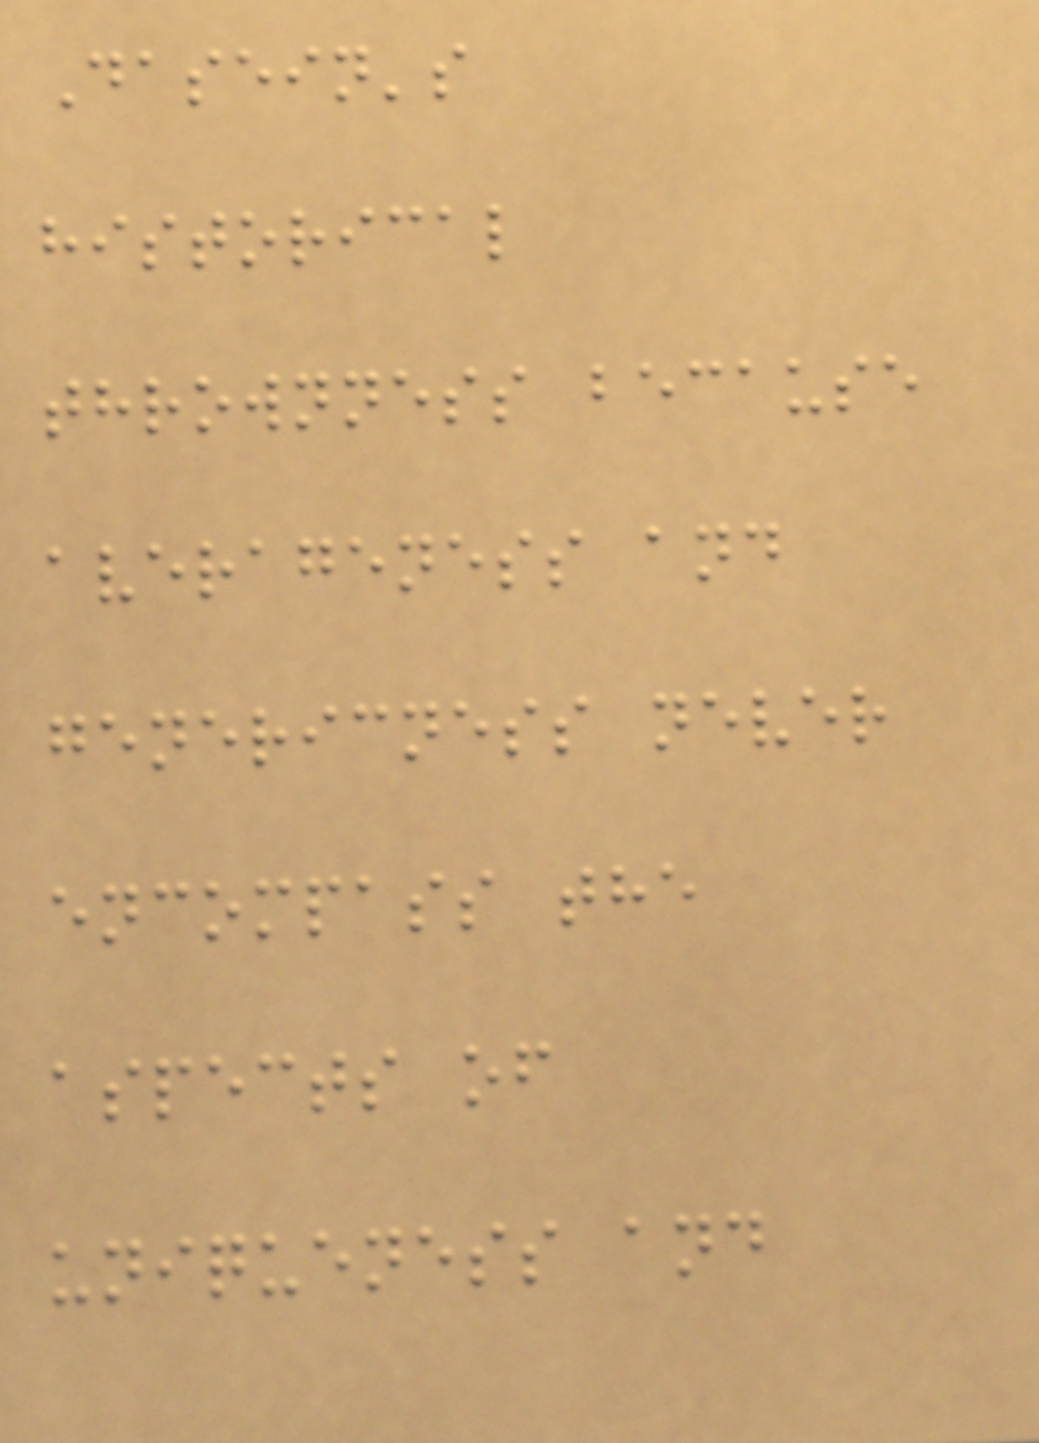Dasein's
historical
thrownness because
averageness and
genericness never
encompass the
aspects of
uniqueness and
